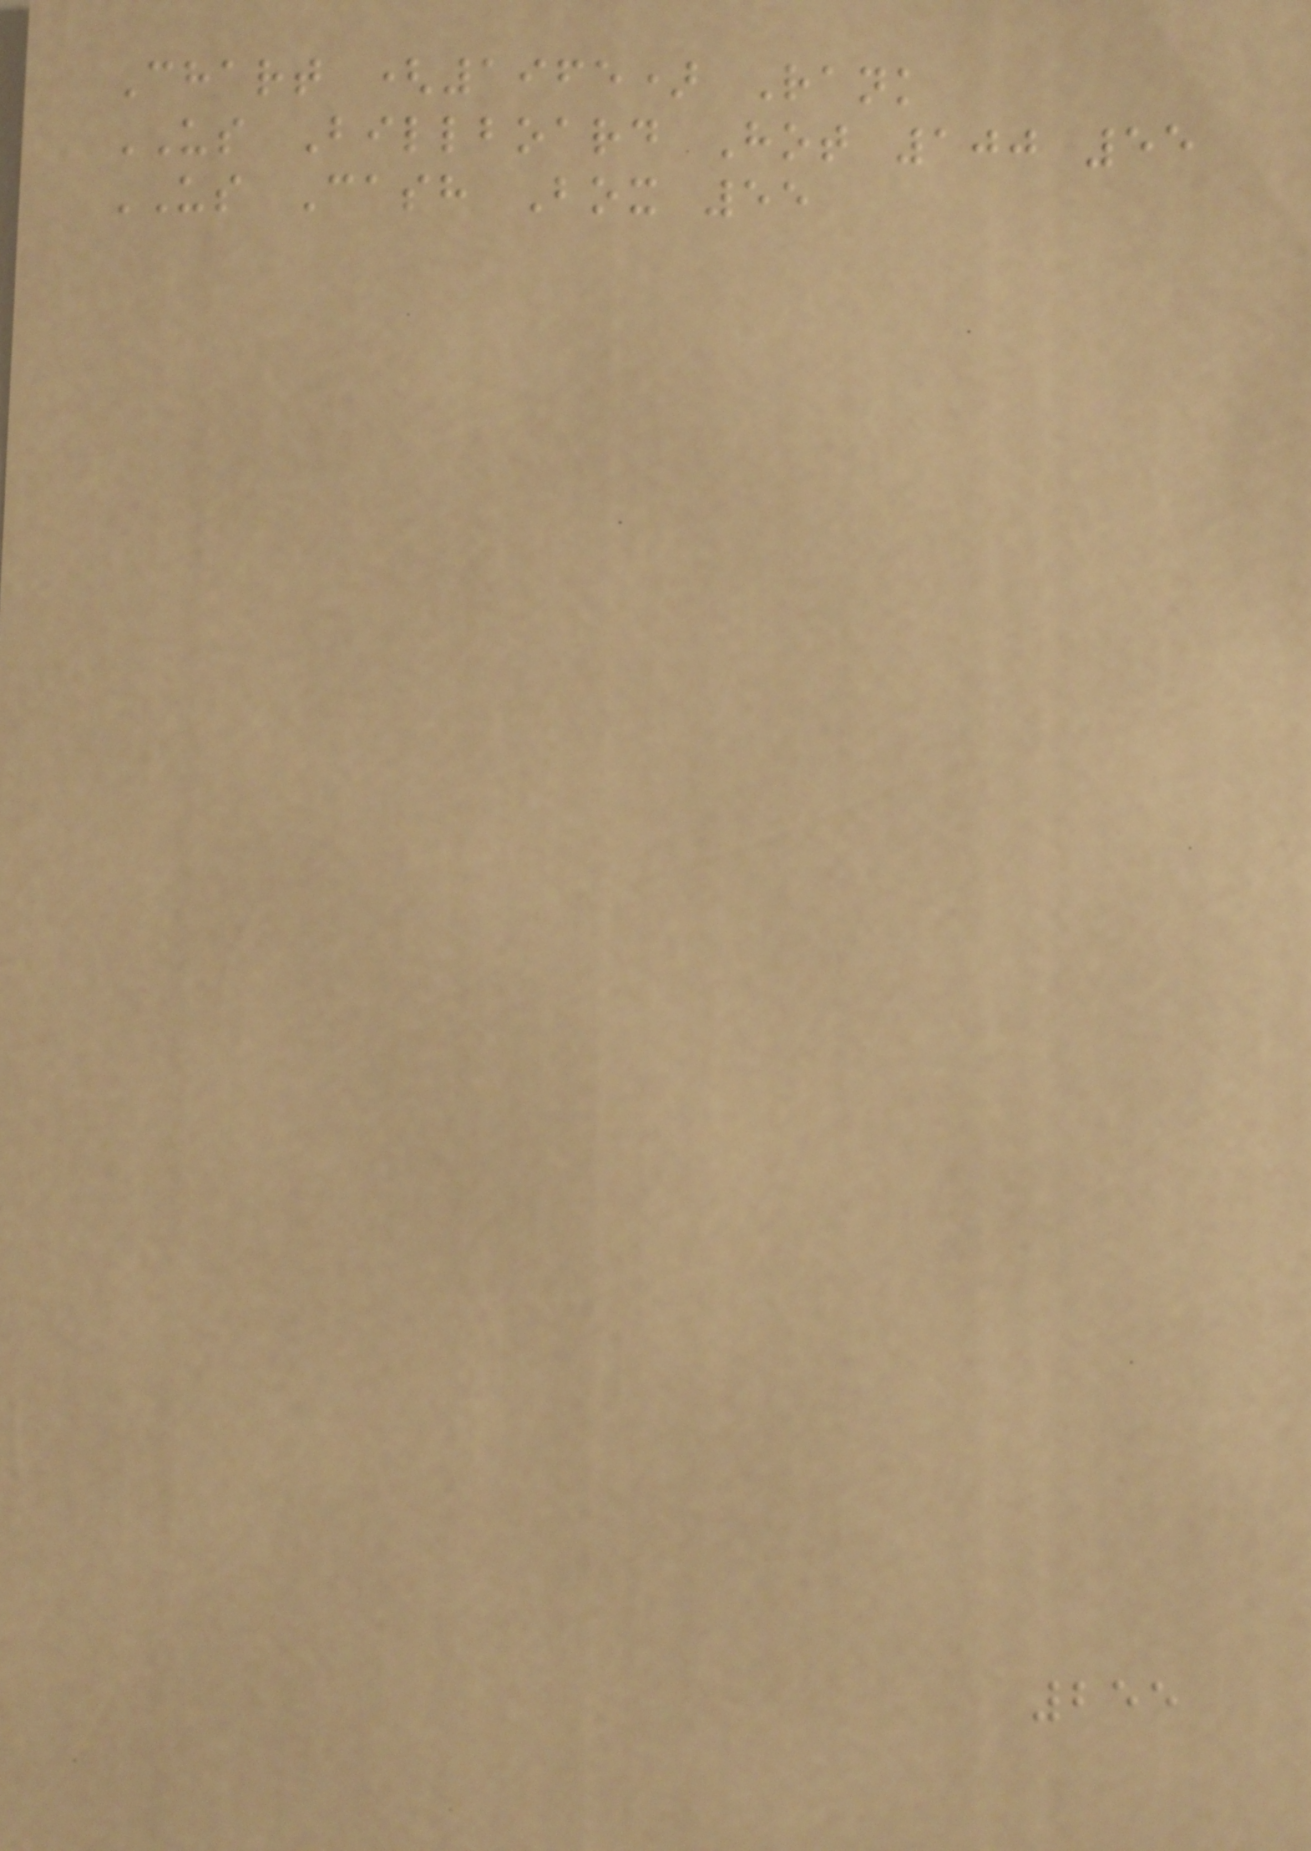Chart (1965) Rank
US Billboard Hot 100 55
US Cash Box 55
255
